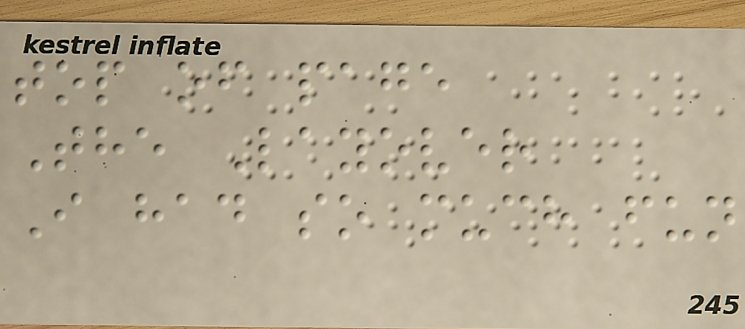top of page
The Layover
I had so much fun
